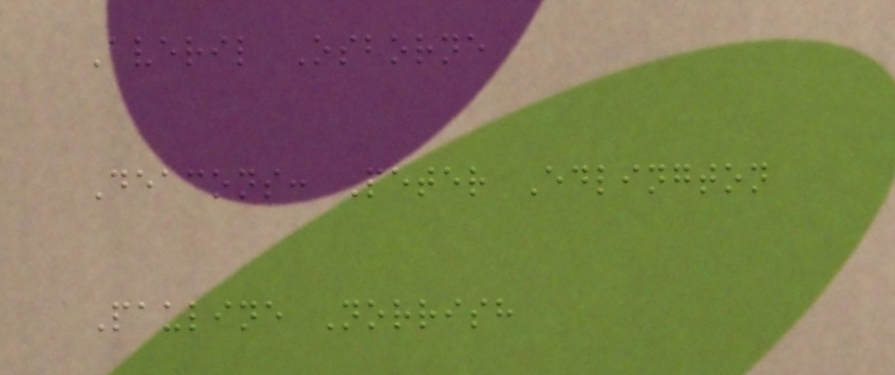Averil Osborne
Deacons: Peter Edlington
Pauline Norrish
